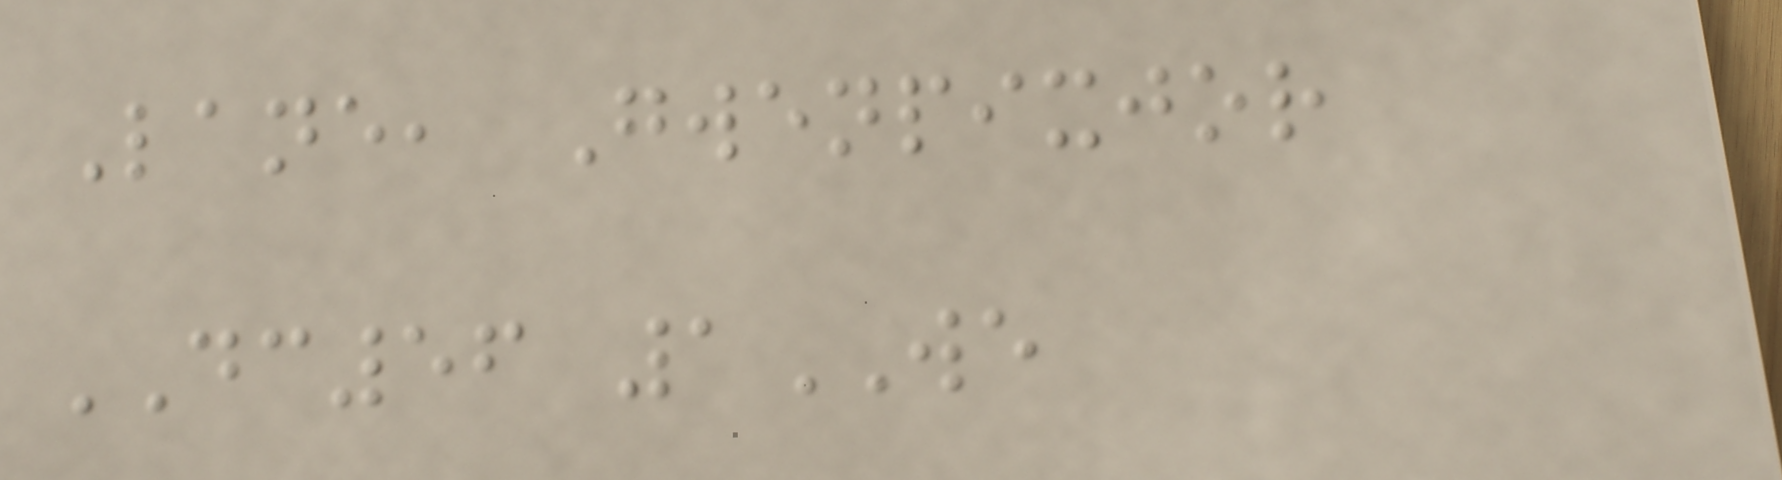Lane, Gwenpixjor
DC56 1WE
